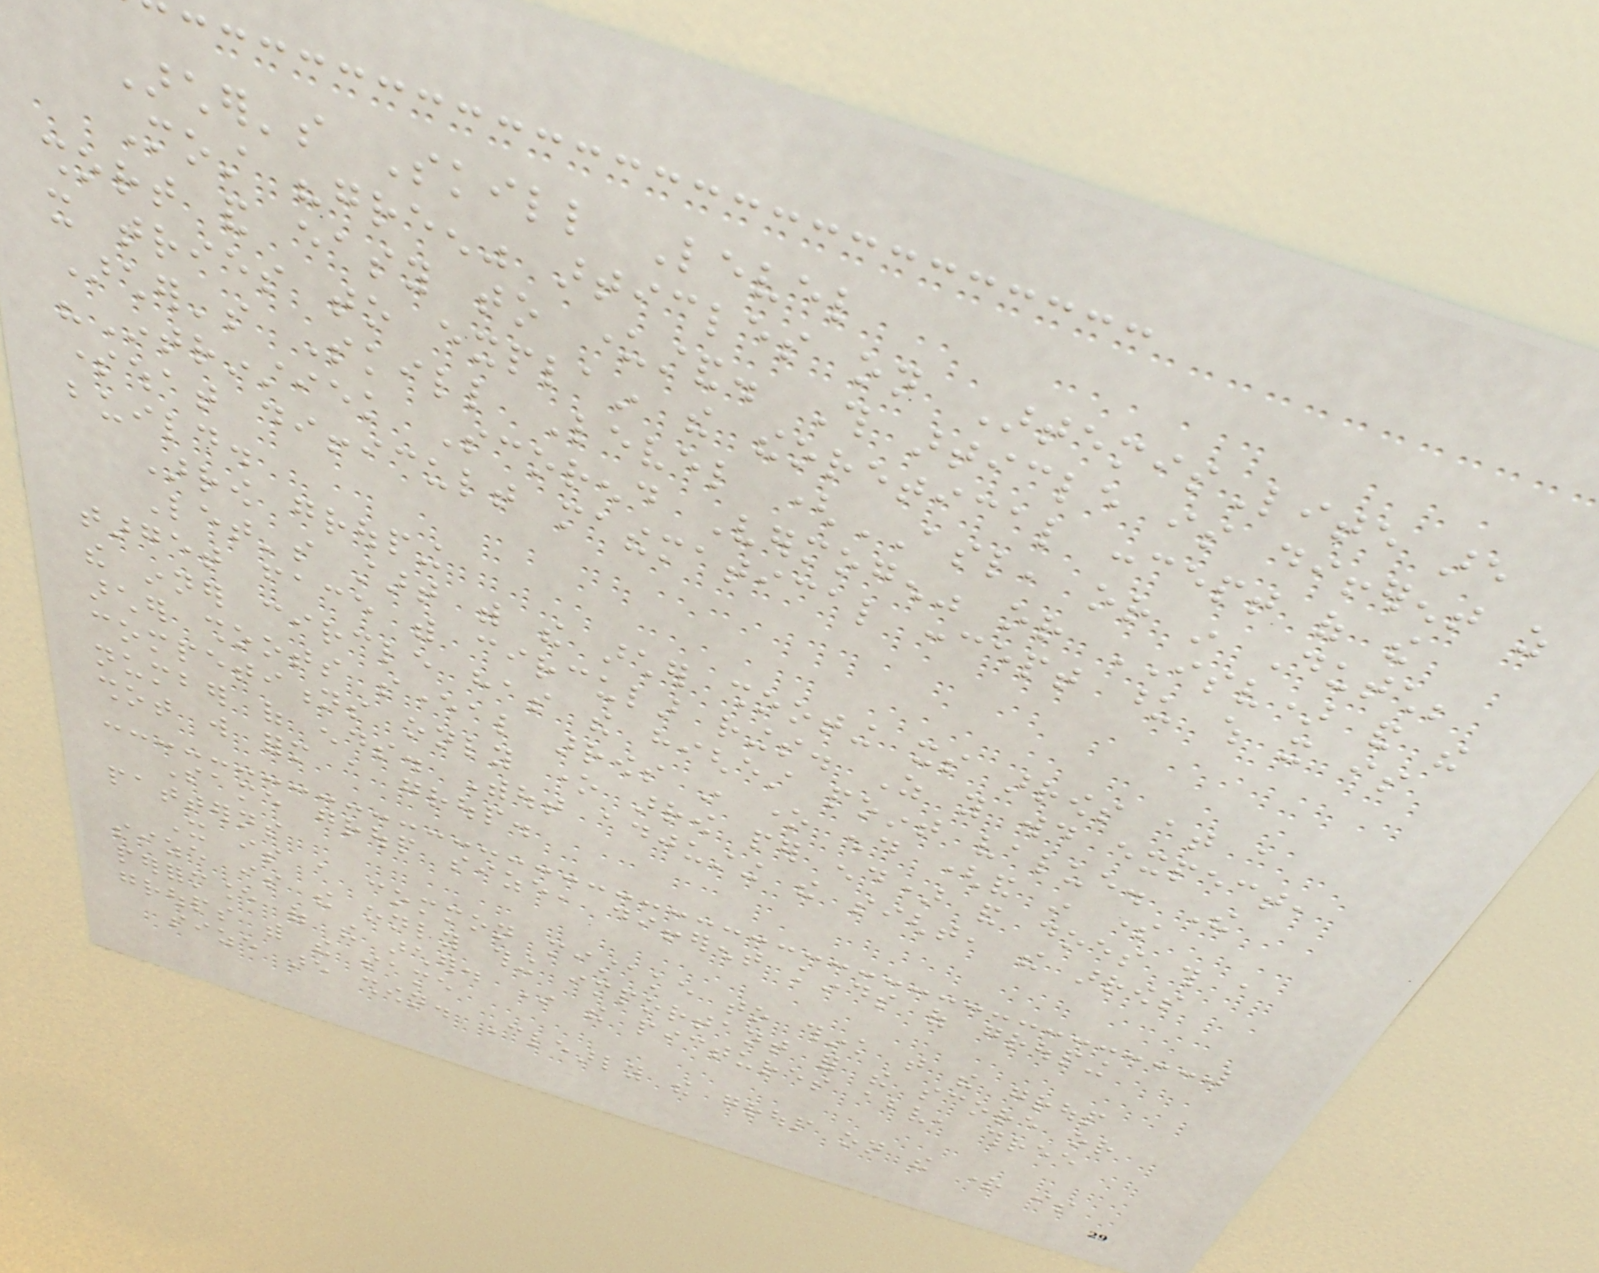Archer's Skill Level
Most "green" articles on ArtemisLite are
short and easy to understand. This article is different as
it tries to explain the theoretical concept of the
Archer's Skill Level (ASL, or in Dutch;
"Intrinstiek Scorend Vermogen" or ISV) and the
somewhat difficult mathematical concept upon which it is
build.
Arrow grouping
Let's start with the archer shooting its arrows at a
target face with circular rings. As you would expect,
the inner circle has the highest point value. The
archer shoots several arrows in one end (and in some
competitions only one arrow per end) and does this a
number of ends. Without adjusting the sight, the arrows
shot will form a group.
Same group size, different kinds of grouping
patterns
It is a common mistake to think that the group
size is the only thing important for the score or
performance of the archer. In the pictures above, three
groups with the same
size are shown. Clearly the group on the right is
